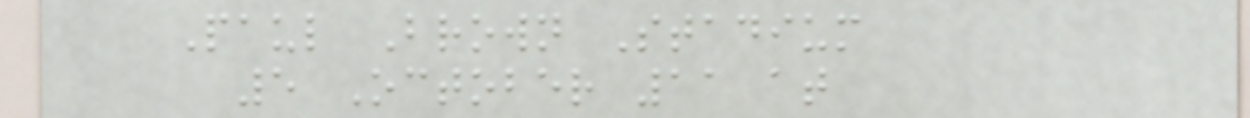Paul Brown Stadium
5 October 11 at
